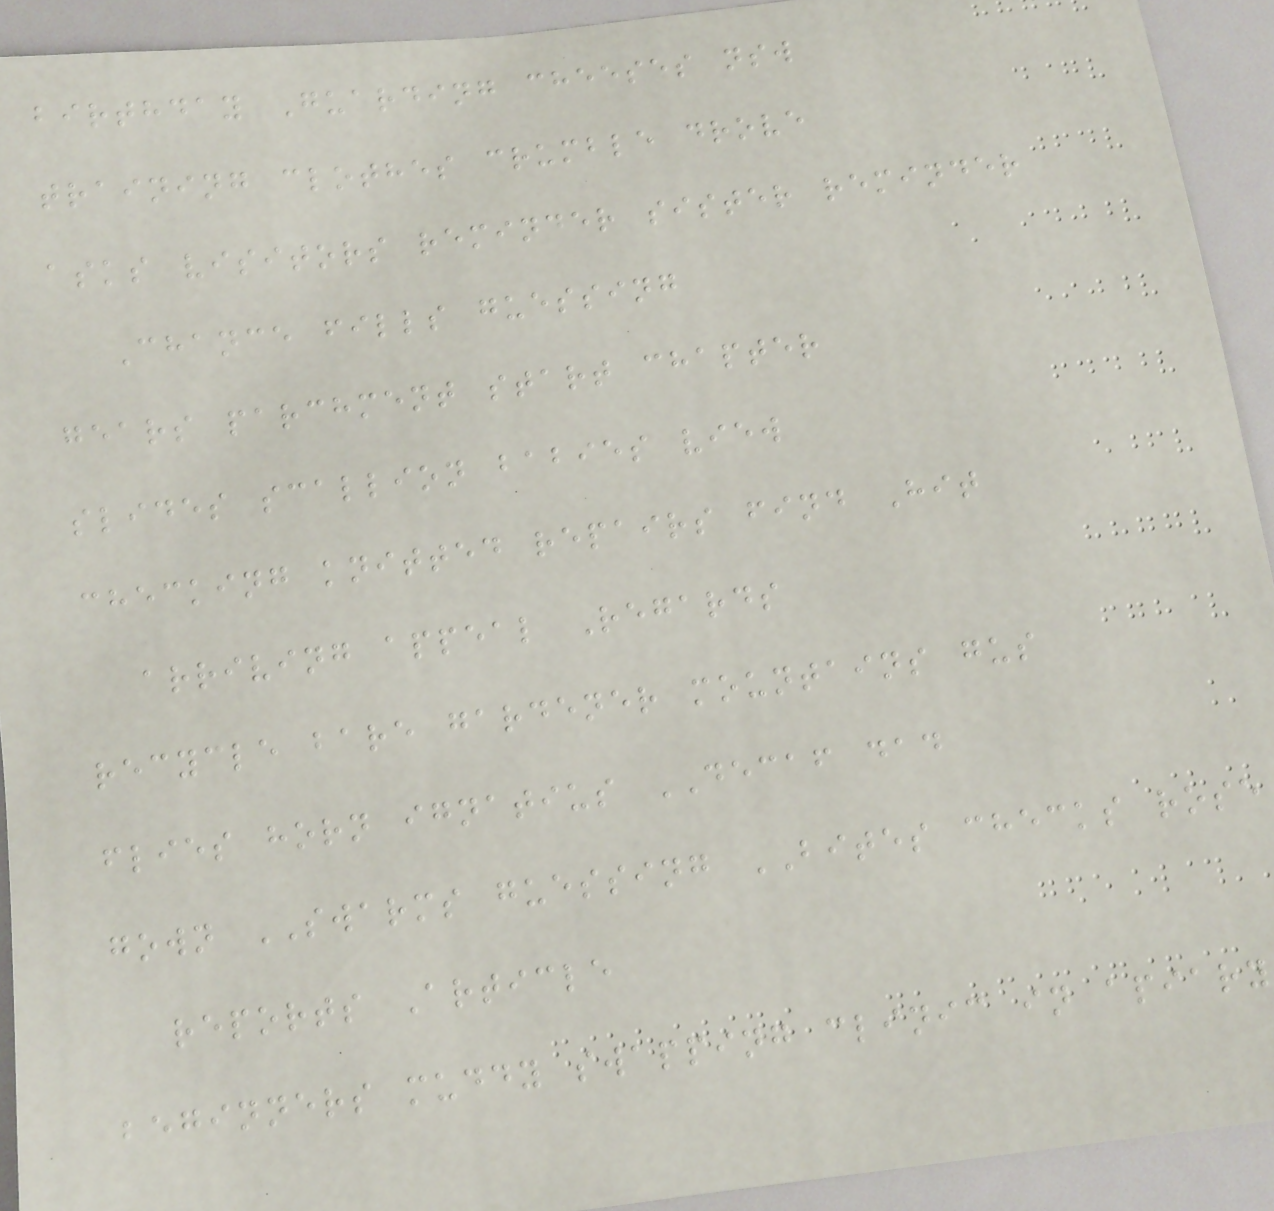birthday Guarding cheeses nsw
training clothes crumble drove
asks visitors reminder sister reminder
Chance fills guessing
gears parchment start chapter
slides scallion babies view
checking knitted repairs find Hit
arriving appeal Regards
recycle bare gardener mountains gus
flies horn ignatius DECAF dad
gown SWARMS guessing BITES checks rose
reports Article
beginners muddy swapping clinic in apiary
